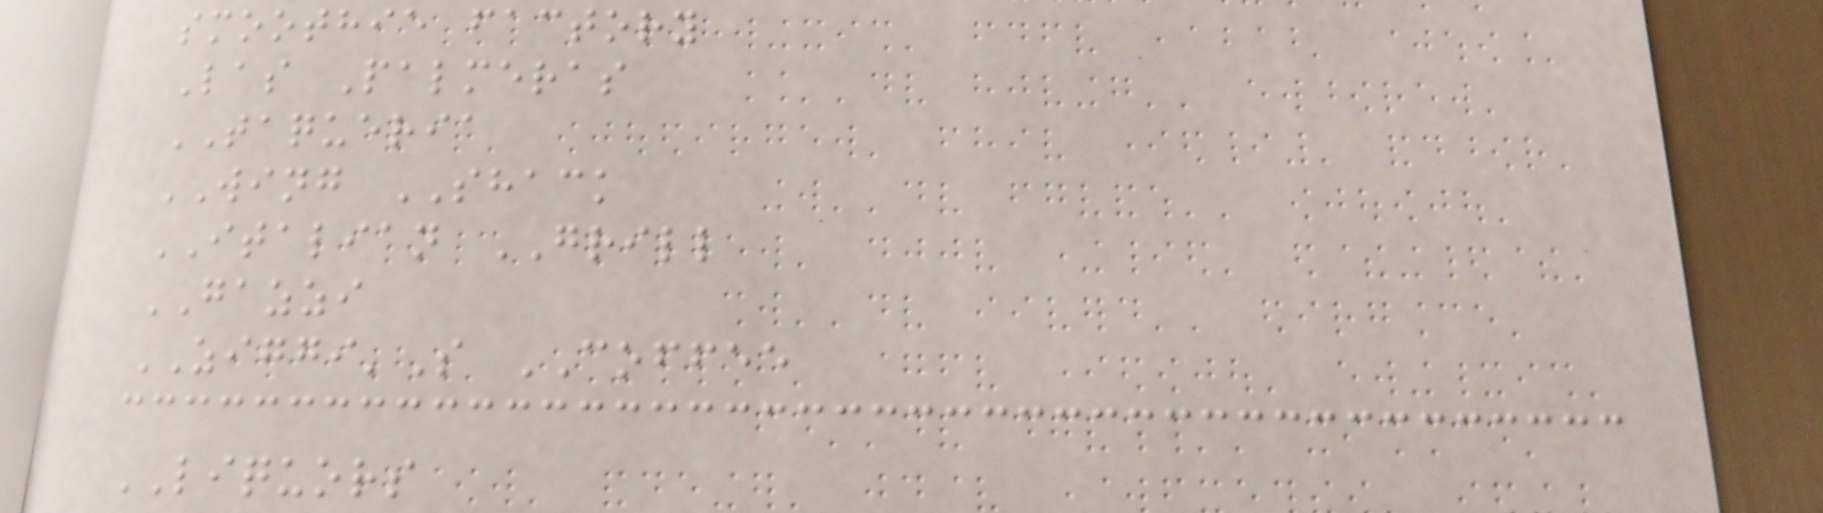smoothie factory
Las Palmeras
TAQUERIA
WING SHACK
ITALIAN GRILL
GAZZI
ZIGGI'S COFFEE
LIQUORS
